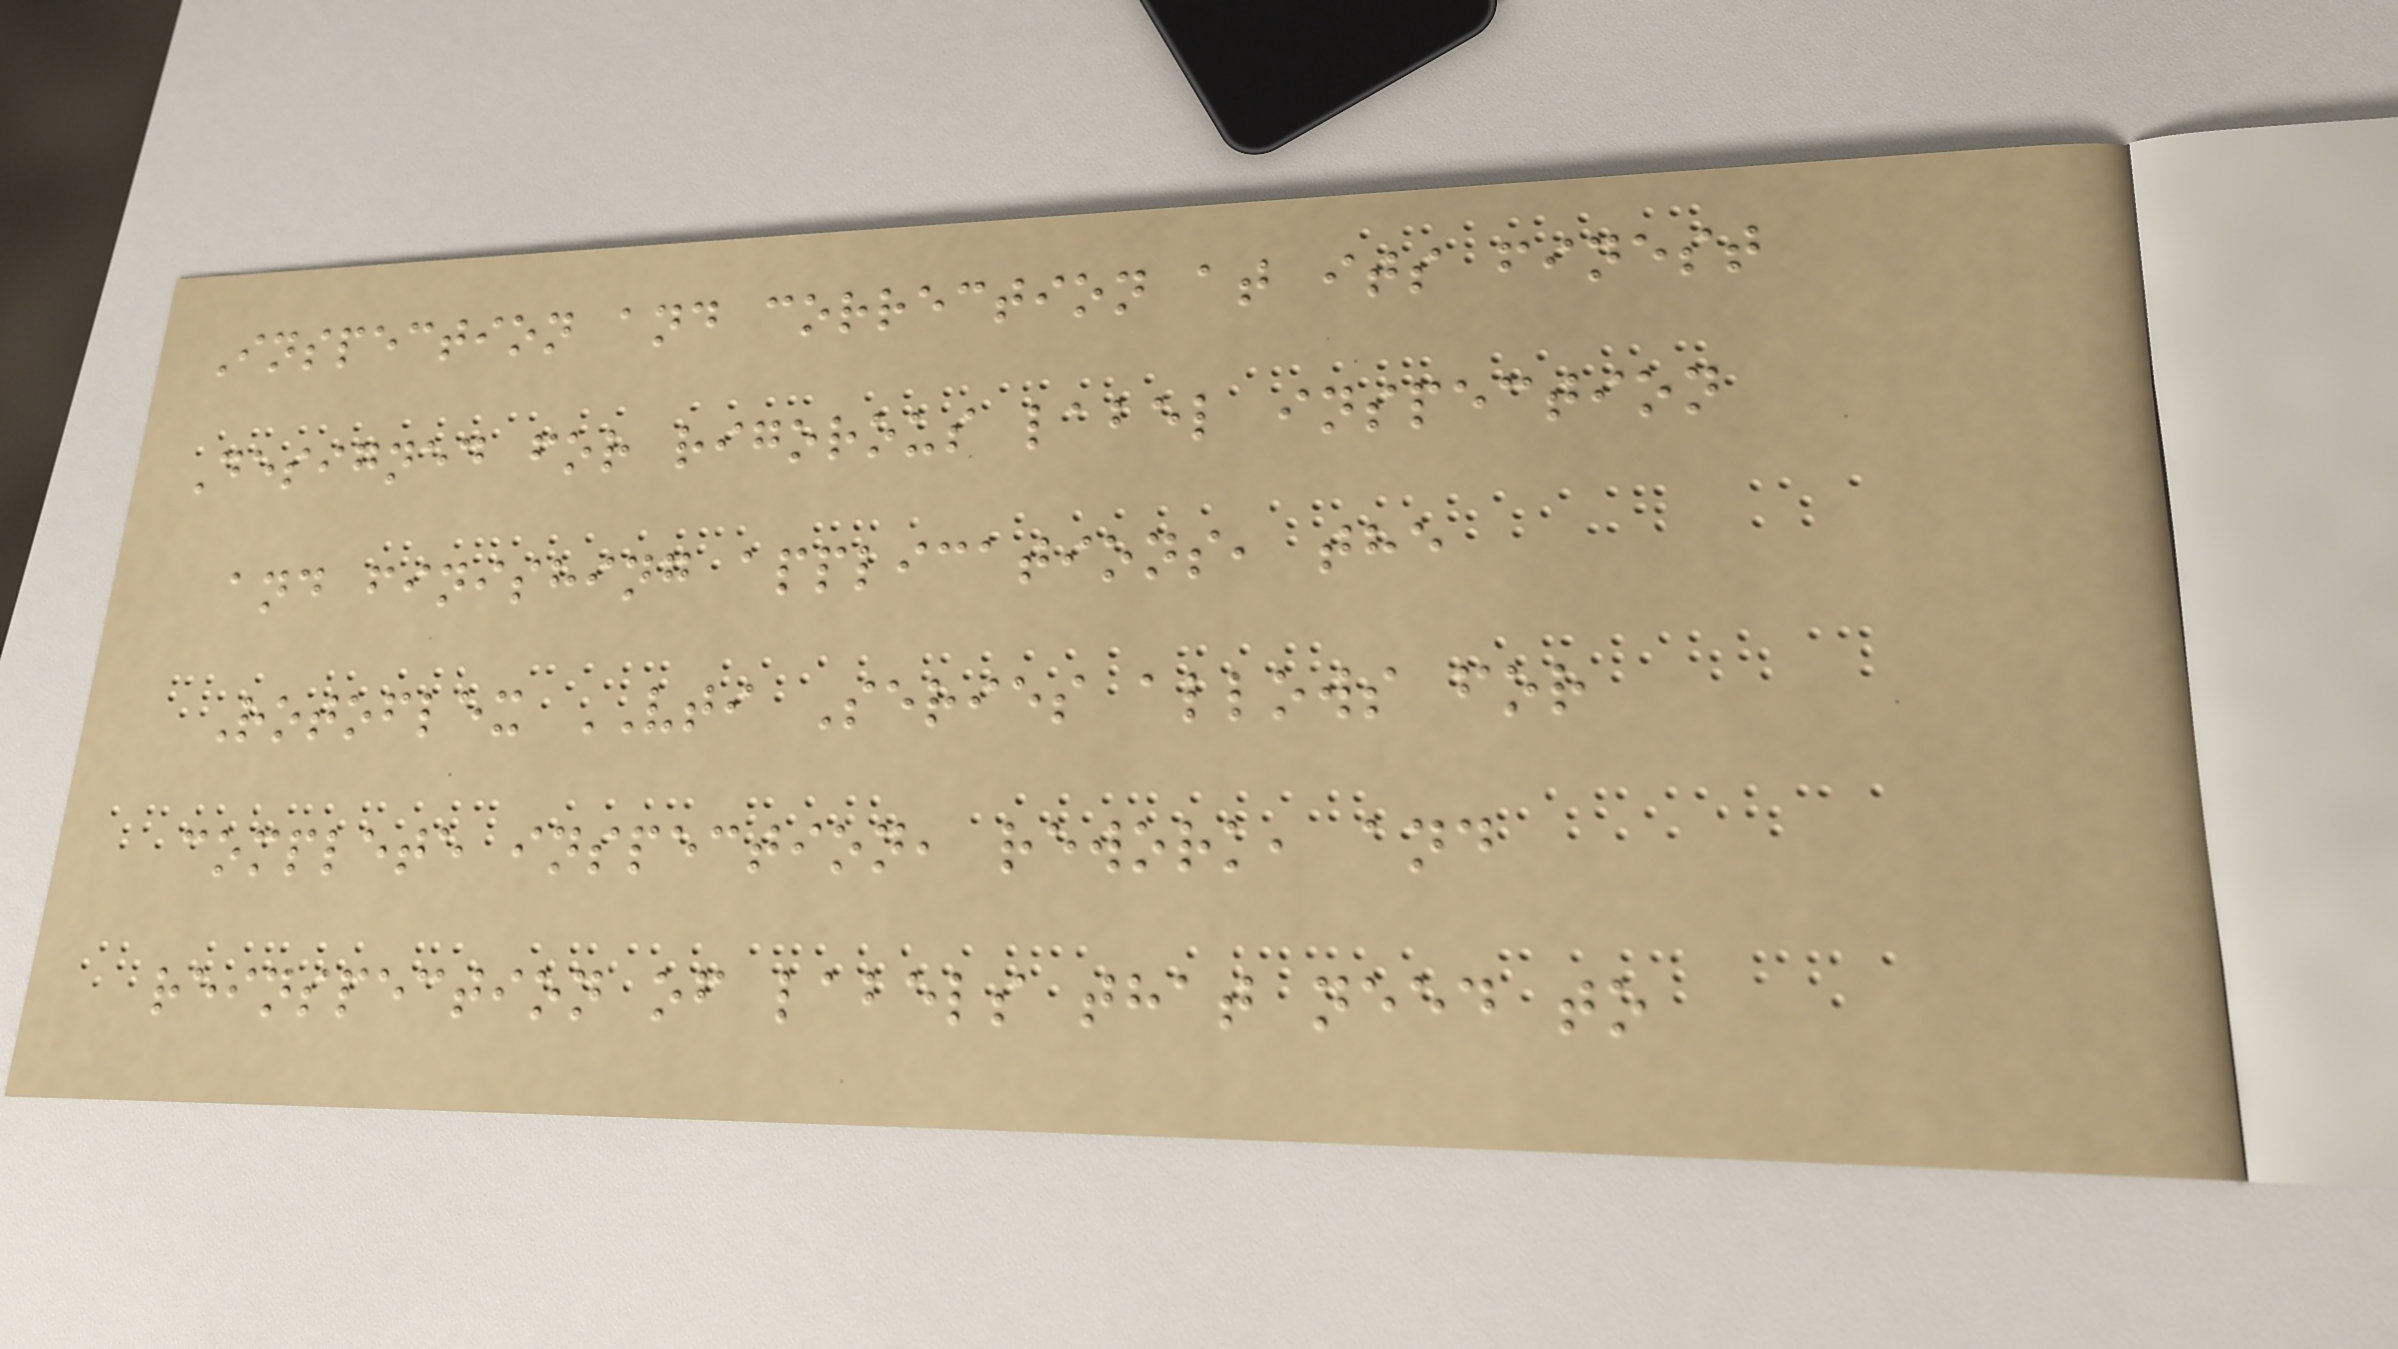Inspection and correction at its finest
Designed for rigorous label inspection
and finishing applications, the
Rotoflex VTI Series allows for
complete inspection, rework, and
reinspection of labels that need to
